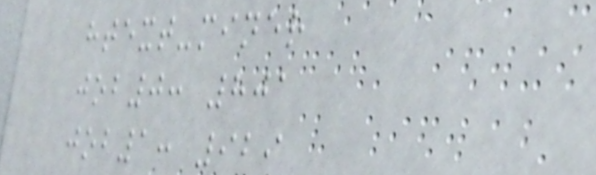htext-miner
job0: 801
job1: 929
